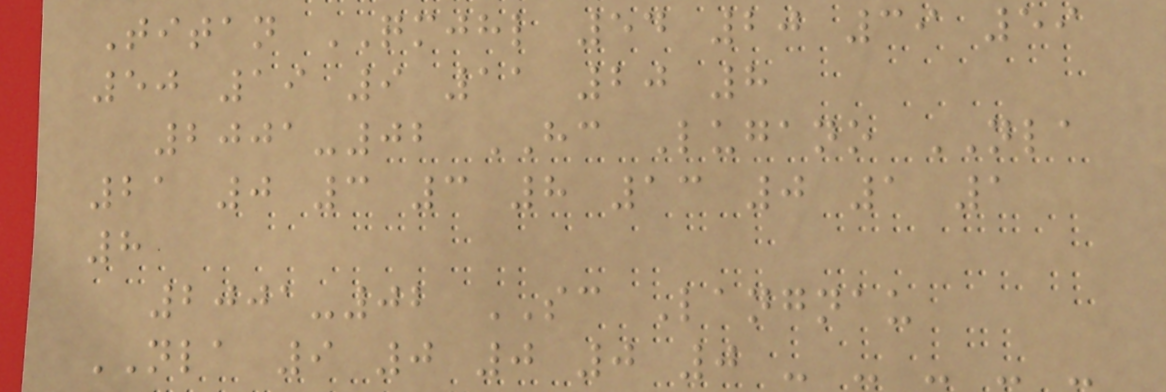Titan QMJHL 54 20 39 59
50 19 9 11 20 8
2001-02 HC Lugano NLA
21 0 3 3 8 13 0 1 1
8
2001-02 SC Langnau
NLA 9 0 0 0 0 - - - - -
